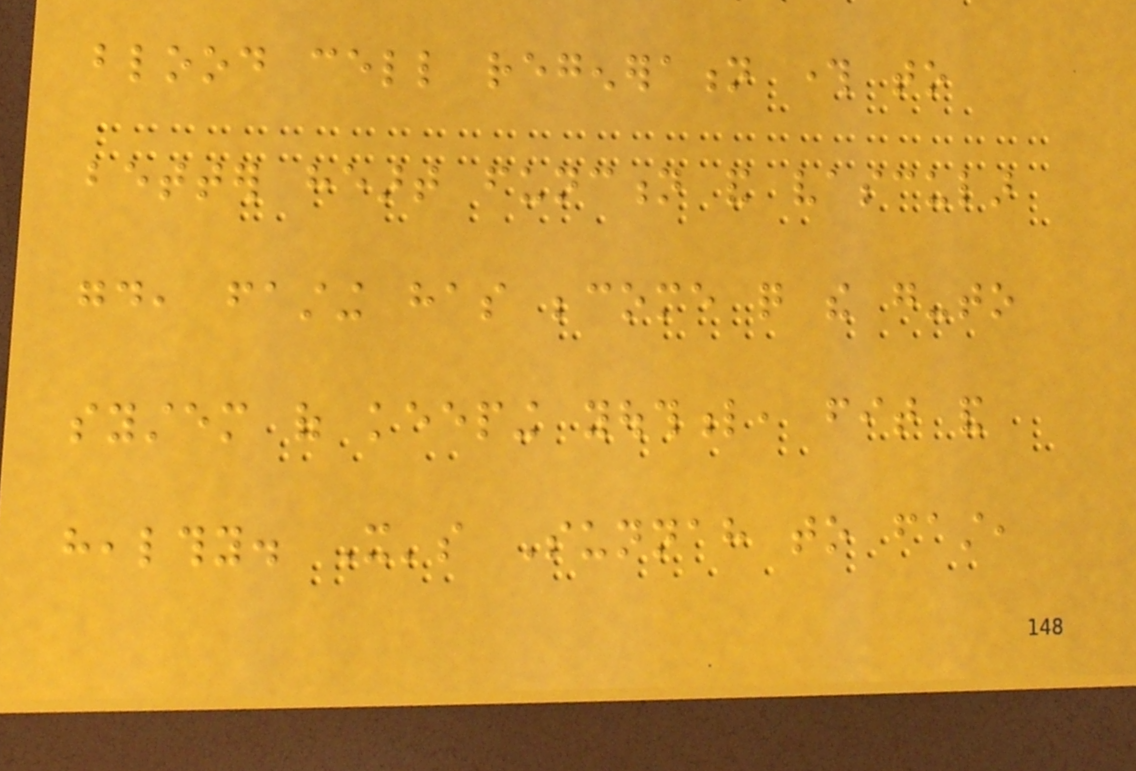blood cell regeneration through to
better heart function and vascular
good, fasting has become quite the go-to
system of keeping youthful, fit and
healthy. It's Sunnah to fast,
